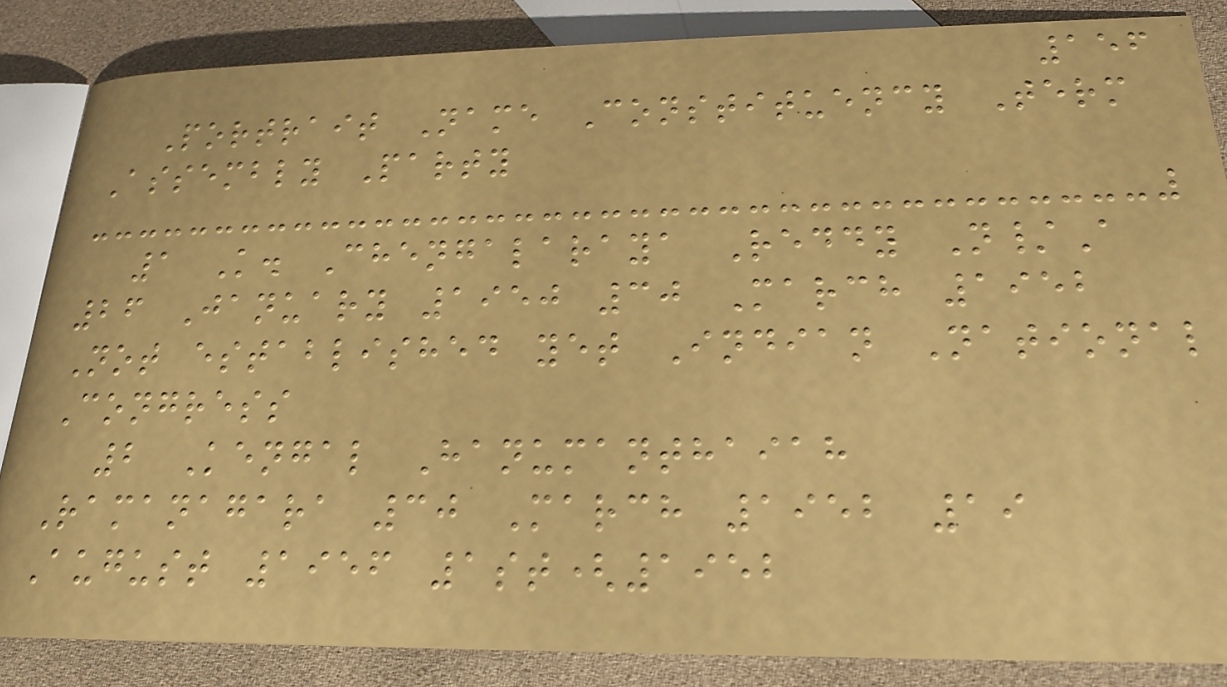156
Portrait Name Constituency Term
Assembly Party
1 K. Chengalaraya Reddy N/A
26 January 1950 30 March 1952
Not established yet Indian National
Congress
2 Kengal Hanumanthaiah
Ramanagara 30 March 1952 19
August 1956 1st(1952
